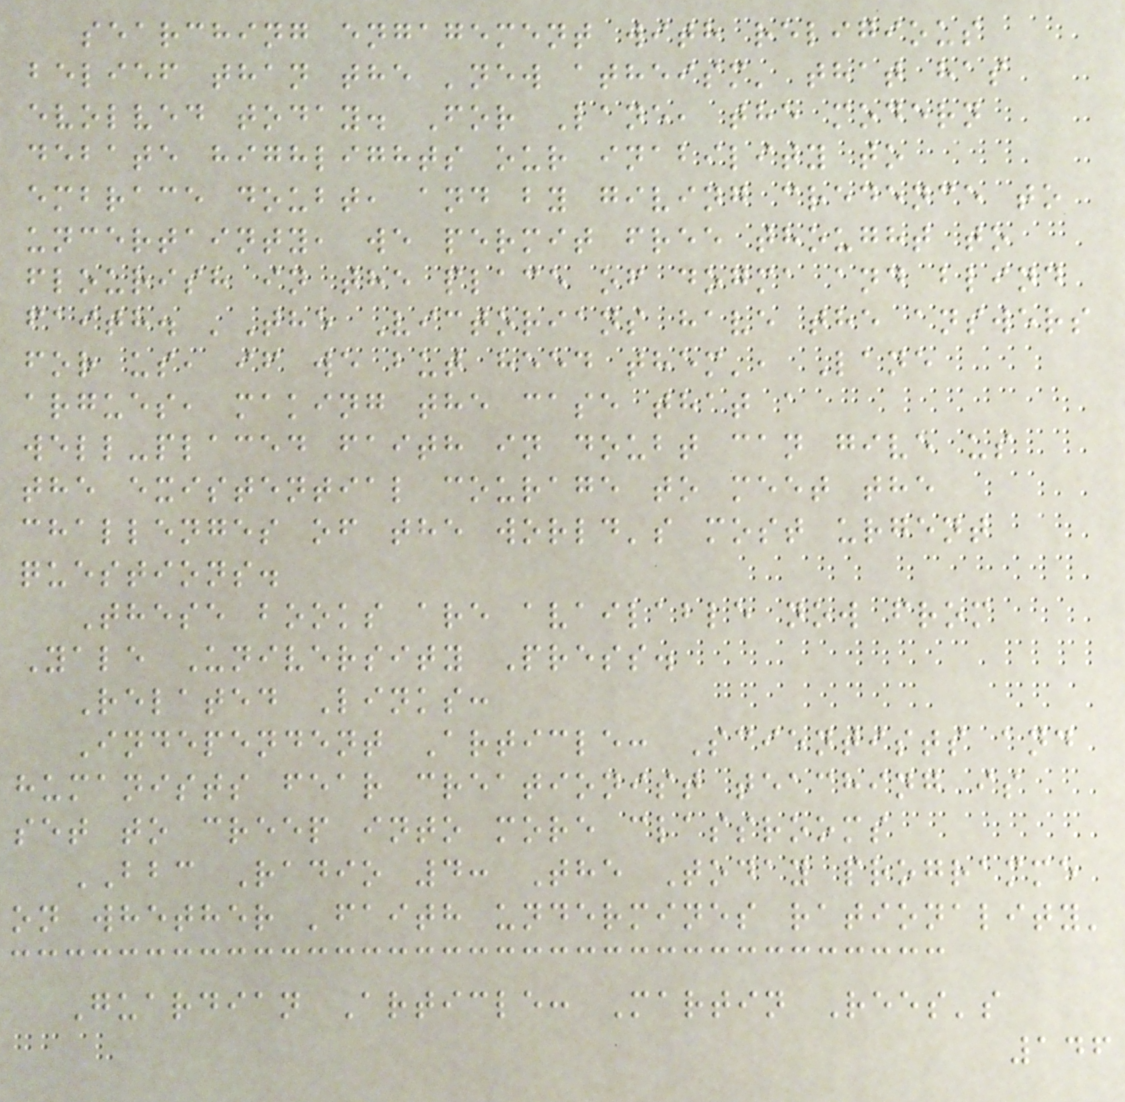searching engagement with religious
belief than the 'new atheism' that has
evolved today. For Lane, the modern
debate highlights our inability to
embrace doubt, and by giving credence to
uncertainty, we permit free thought to
flourish in the place of dogma and blind
faith. 'The Victorians have the answers
for us, if we but heed them', Lane
argues, making the case that a
well-placed faith in doubt can give us
the existential courage to meet the
challenges of the world's most urgent
questions.
These books are available now from
Yale University Press.
Related Links:
Independent Article: Scientists and
humanists fear creationist teaching is
set to creep into more classrooms
BBC Radio 4: The Today programme
on whether 'faith undermines rationality'
Guardian Article: Martin Rees's
146
